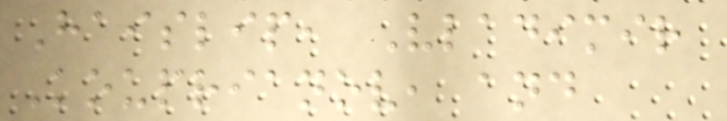Haislip, Vladimir
Kouprianov, and
